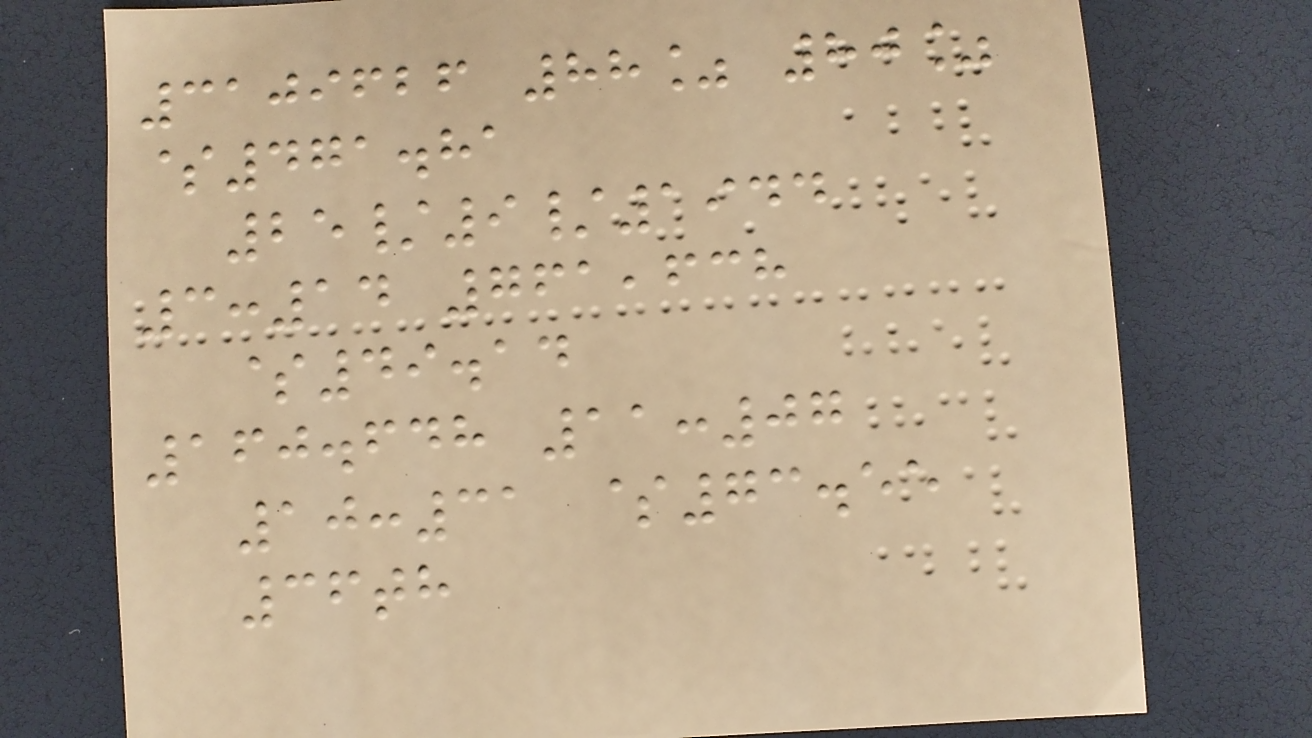3109626 88% 80%
$471.81
25/9/1944
3:14 761,638
$49.14
160.648 11:07
10:31 $73.55
36th
